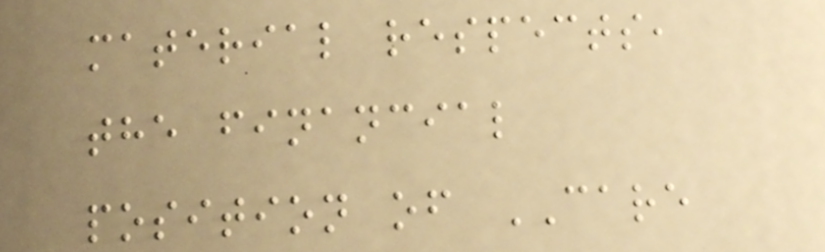material respects,
the financial
position of CARE
